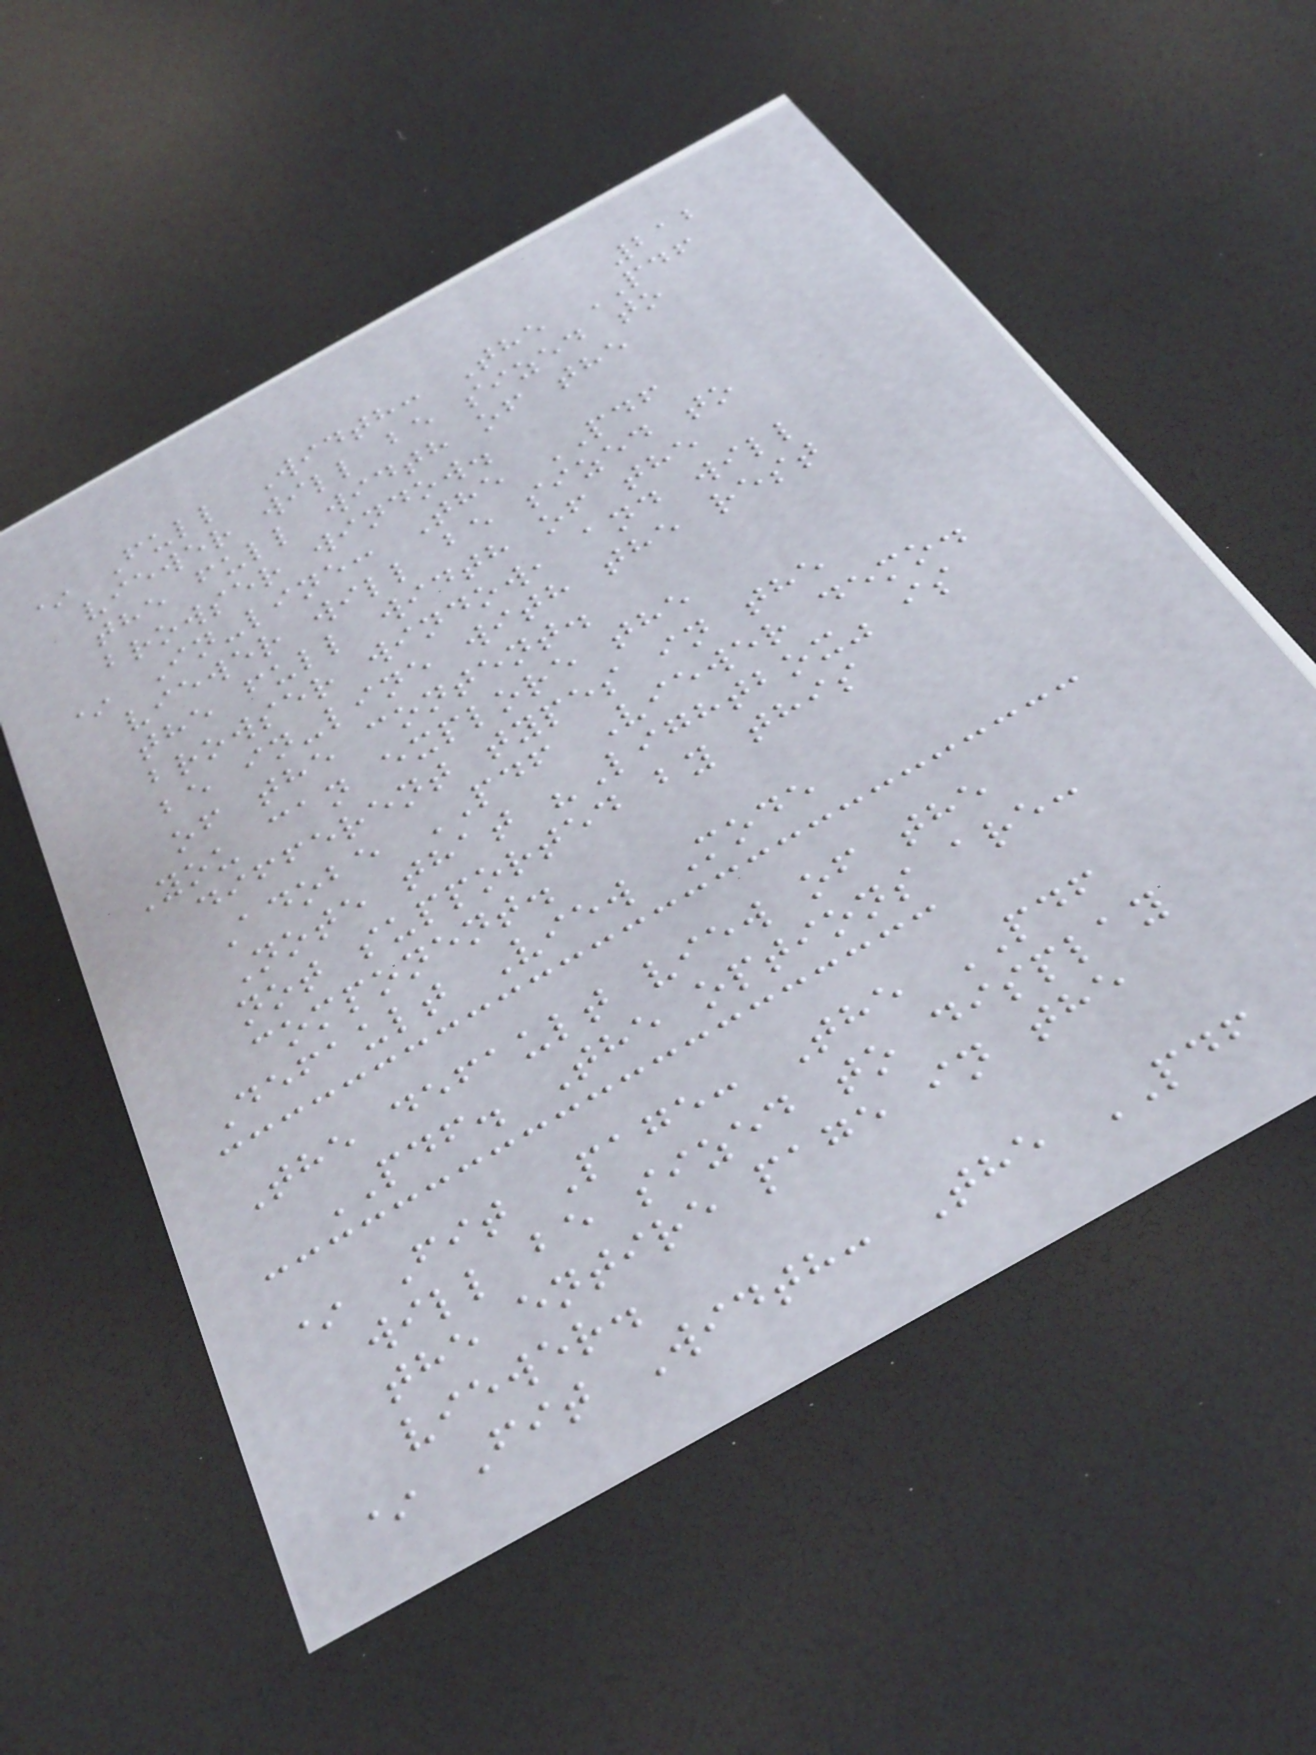212
* Full Width: The PDF
viewer will be sized to
the full width of the
browser window.
* In-line: The PDF
viewer will be sized to
the full width of the
browser window, and will
be in-line with the rest
of the content.
You can explore the
different types in the
Adobe PDF Viewer demo.
Note that "Lightbox" is
not supported by this
component.
Default View Mode
The default view of the
PDF. The options are:
* Fit Page: The PDF
will be sized to display
the entire page in the
viewer.
* Fit Width: The PDF
